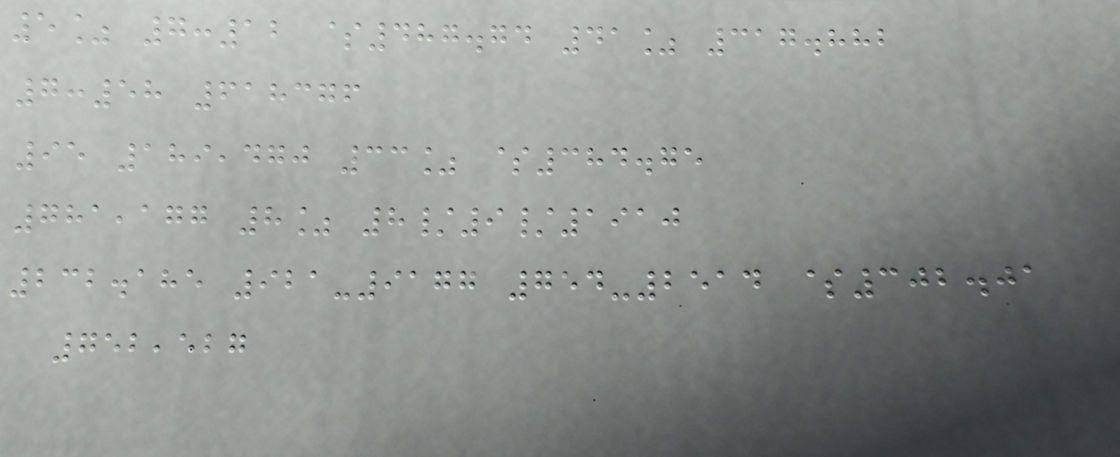5% 7:12 $487.74 41% 317.882
7:58 618376
95 189,470 33% $384.75
781,177 8% 8/9/1910
232.185 921-9177 754-2514 $302.01
752,527
